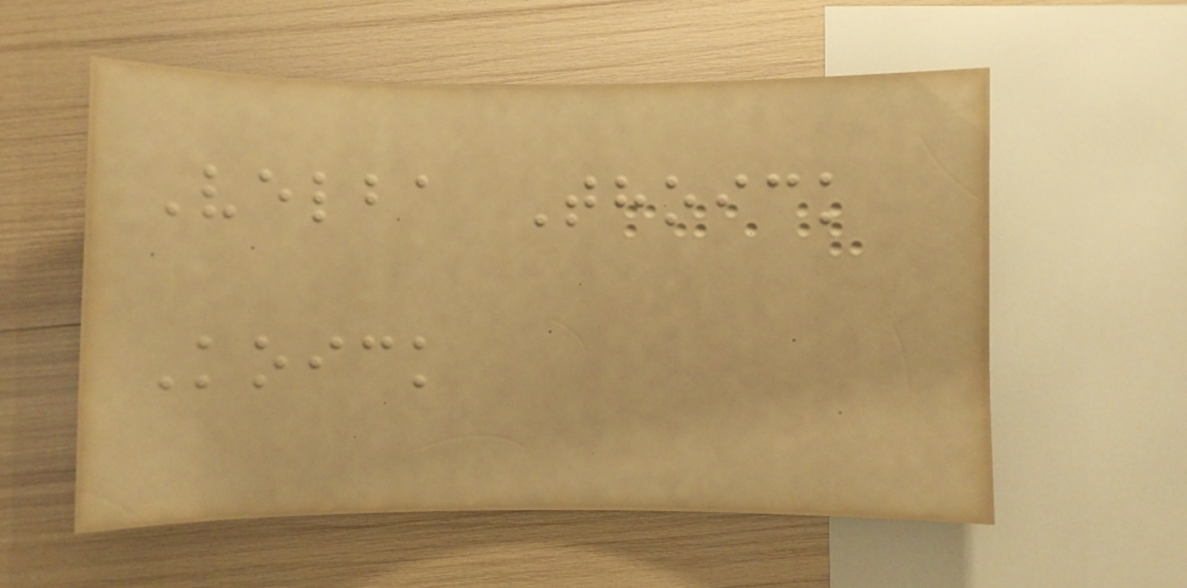Velba Thoick
Koick
